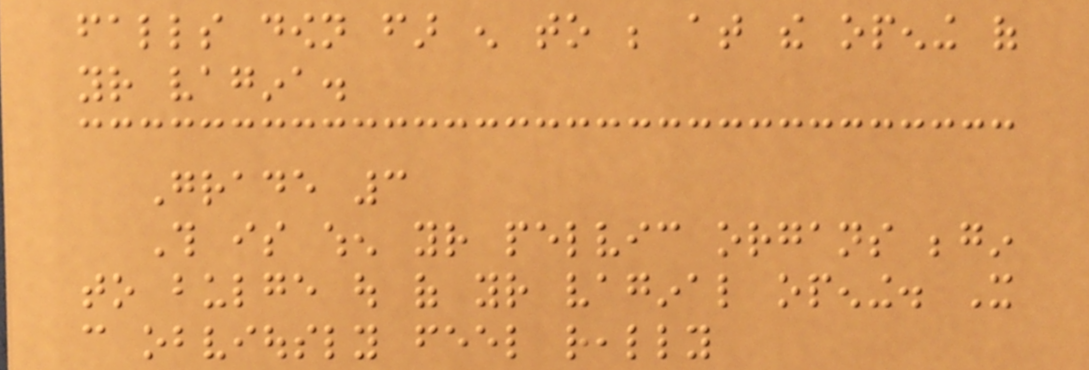falls down far enough to be at the opening of
your vagina.
Grade 3
This is when your pelvic organs begin
to bulge out of your vaginal opening. It
can obviously feel really
